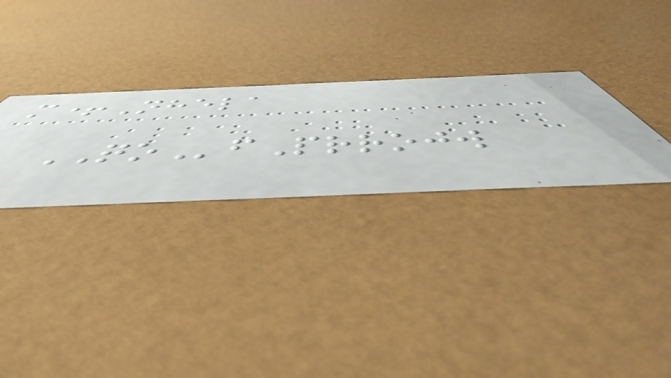m+Nhela
QOfPrrojw
